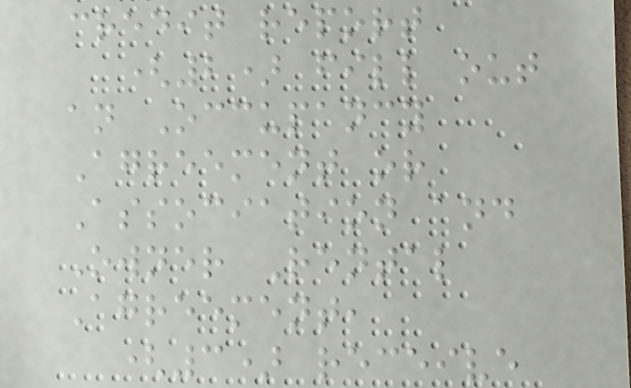credit report
(2) fill out
an Occupancy
Agreement or
Association and
Owner Rental
Agreement,
(3) receive
